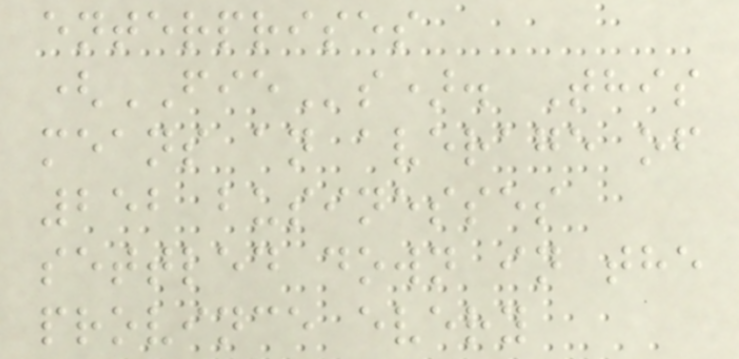enterprises
(FIEs). This
means an average of
252 businesses
settled down in the
province every
